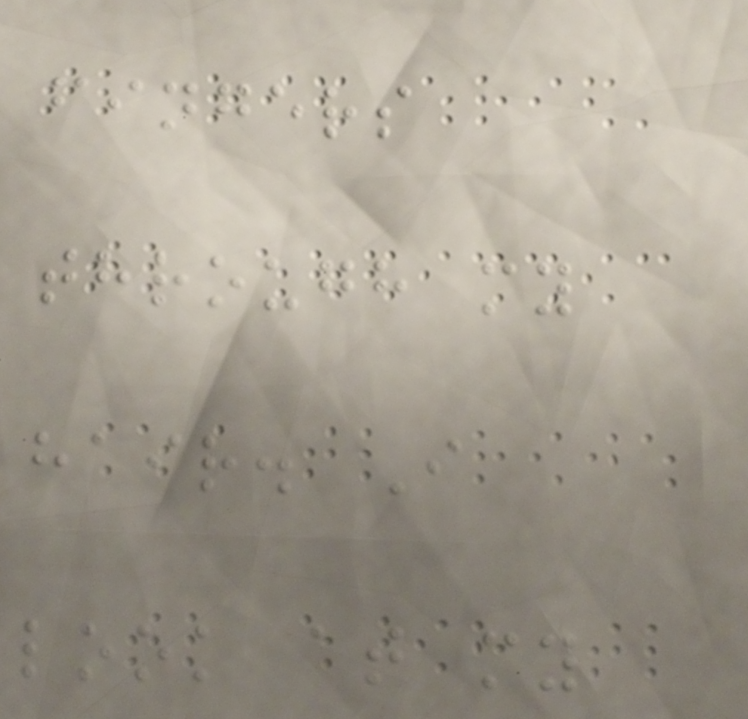fingers
through my
hair. I
look at my
